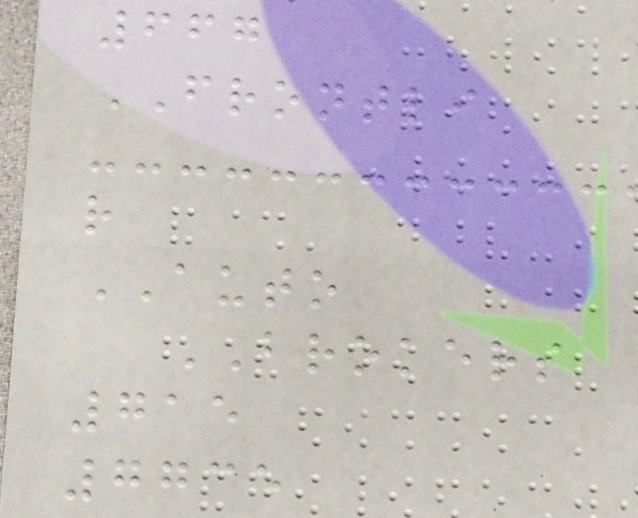667
FRONTLI
r
AUTO
BROKERS
715
7735
